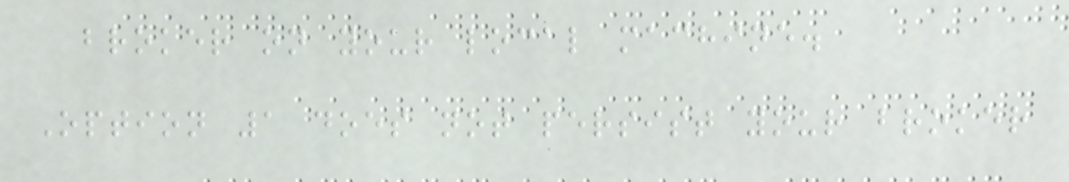broker on your local machine.
Option 1 does not persist your broker
